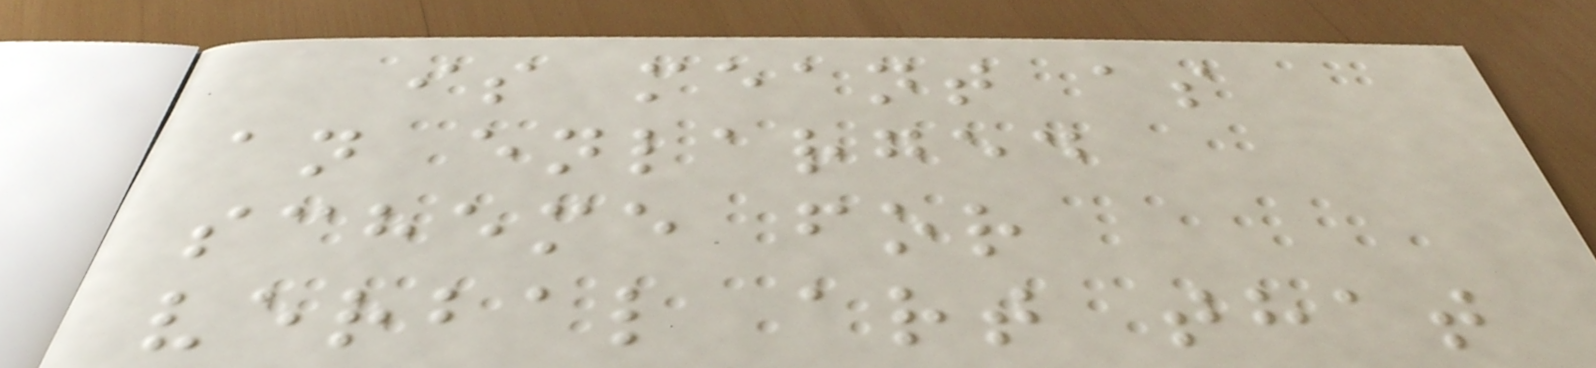is meant as
an enlarged
scheme for
verbal art that
